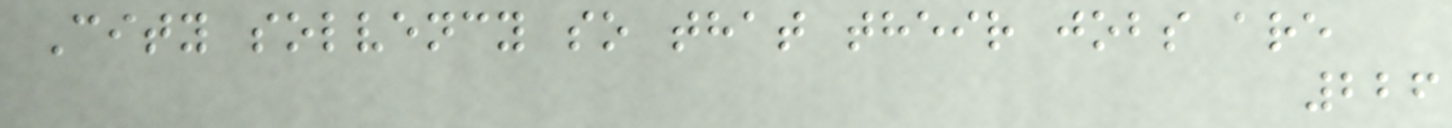City solvency so that their jobs are
226
